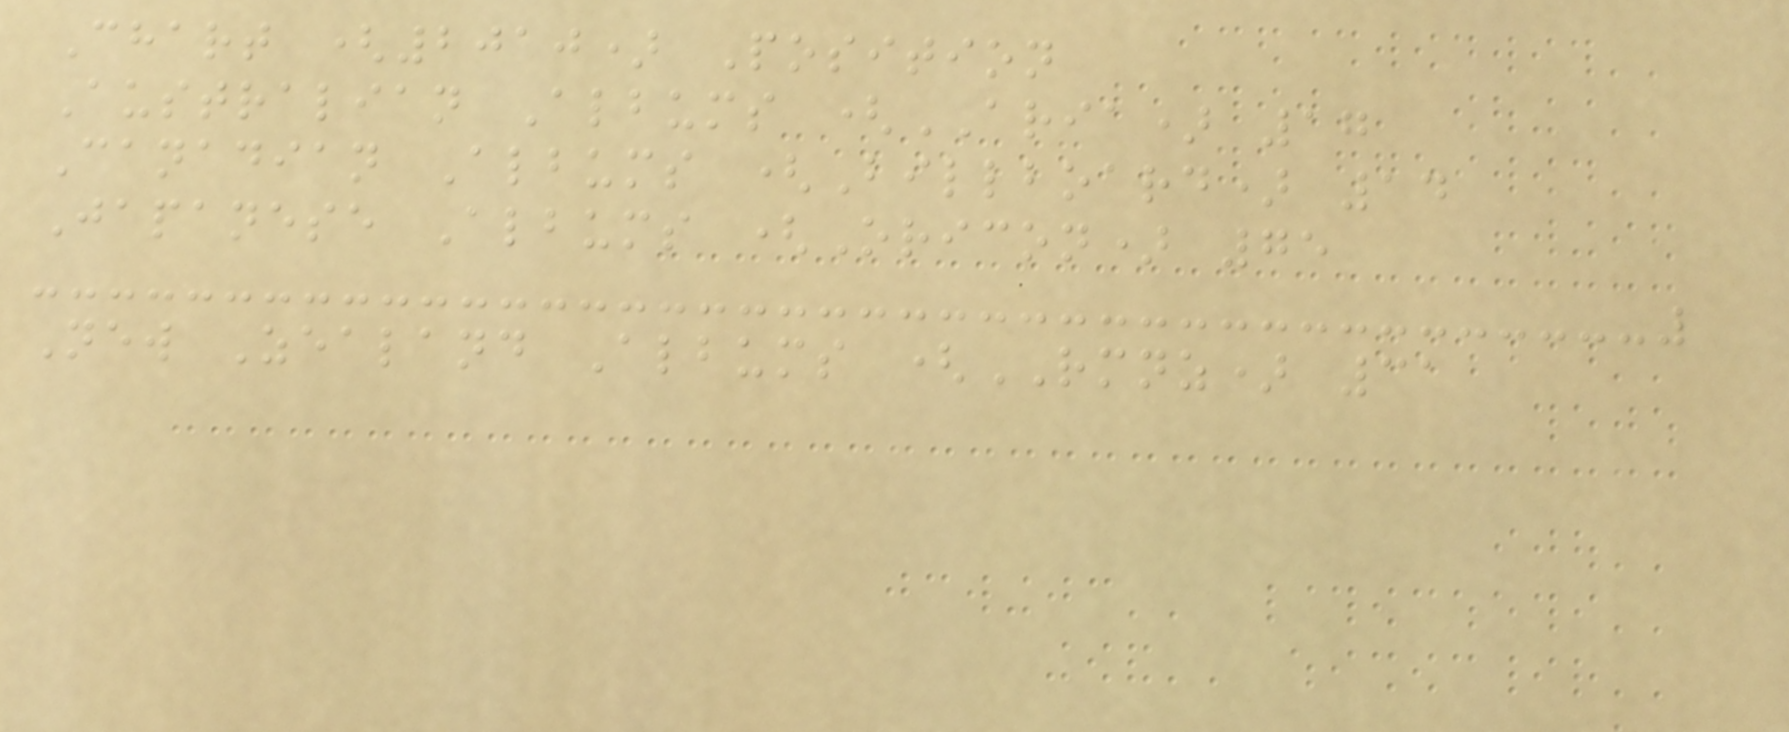Chart (2010) Position
Australian Albums (ARIA) 17
Canadian Albums (Billboard) 14
Japanese Albums (Oricon) 75
New Zealand Albums (RMNZ) 31
